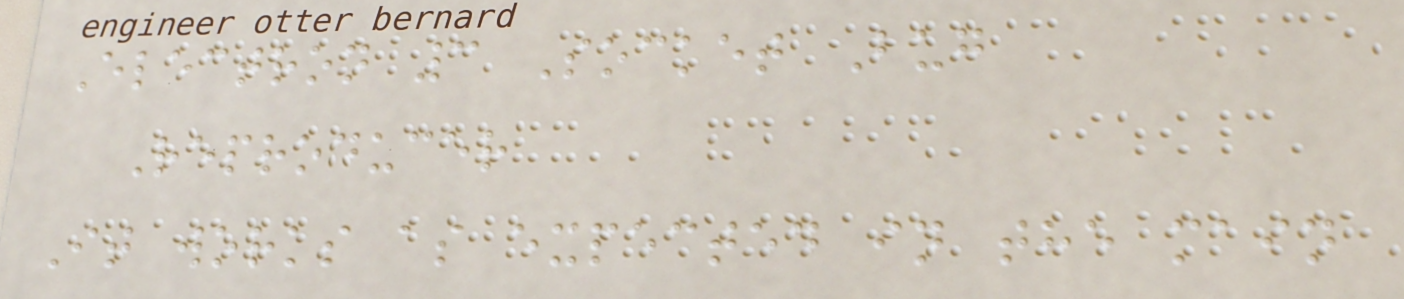Electron 3 Socket Bug
Reproducer
It works as expected in the main
